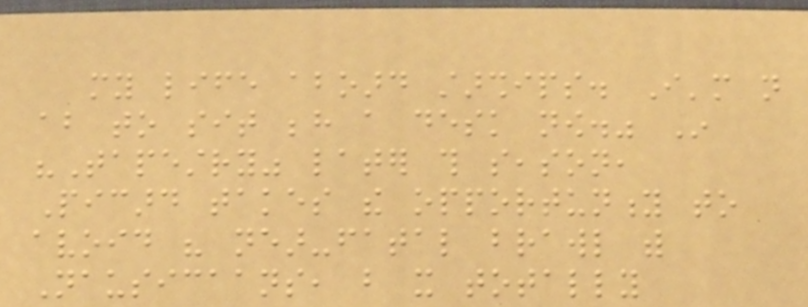my life aboard starships. I'm not
about to sit behind a desk now." In
"Tapestry" later this season,
Picard takes the opportunity to
avoid his near-fatal brawl with
Nausicaans, but it totally
